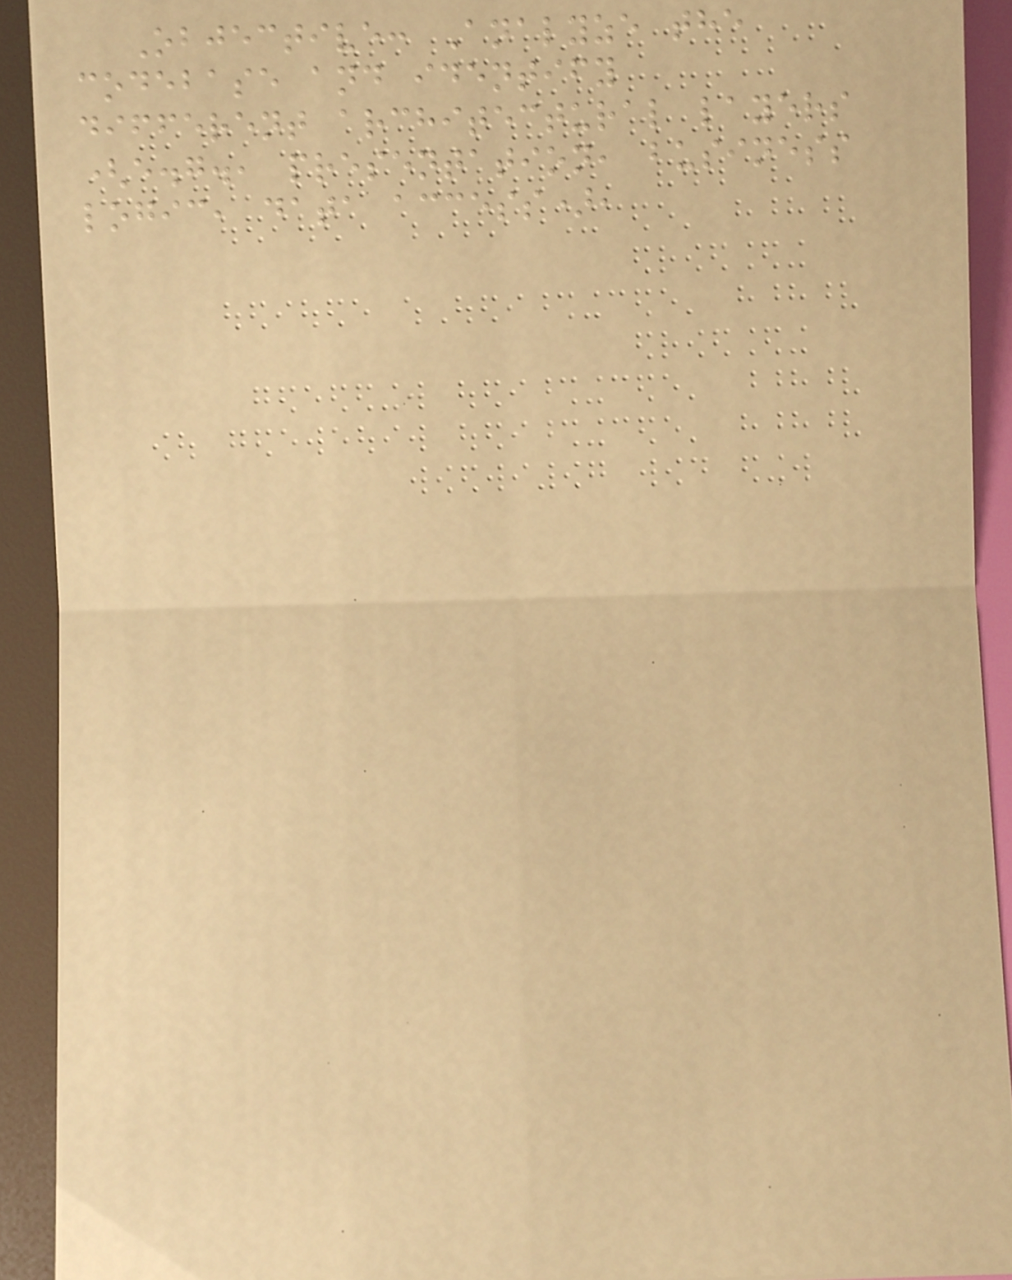Objective: Analyze the
codebase and identify
different architectural layers
(e.g., presentation, business
logic, data access),
